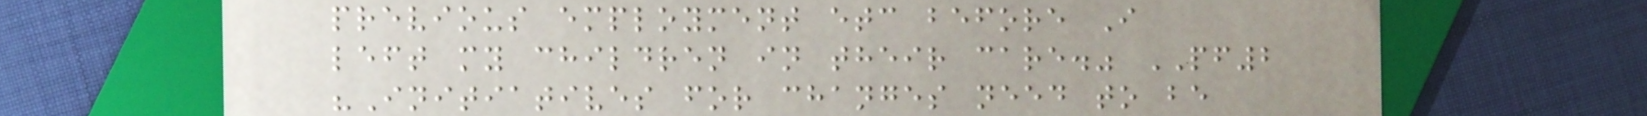previous employment etc before I
left my children in their care." PF2
"Initiatives for changes need to be
